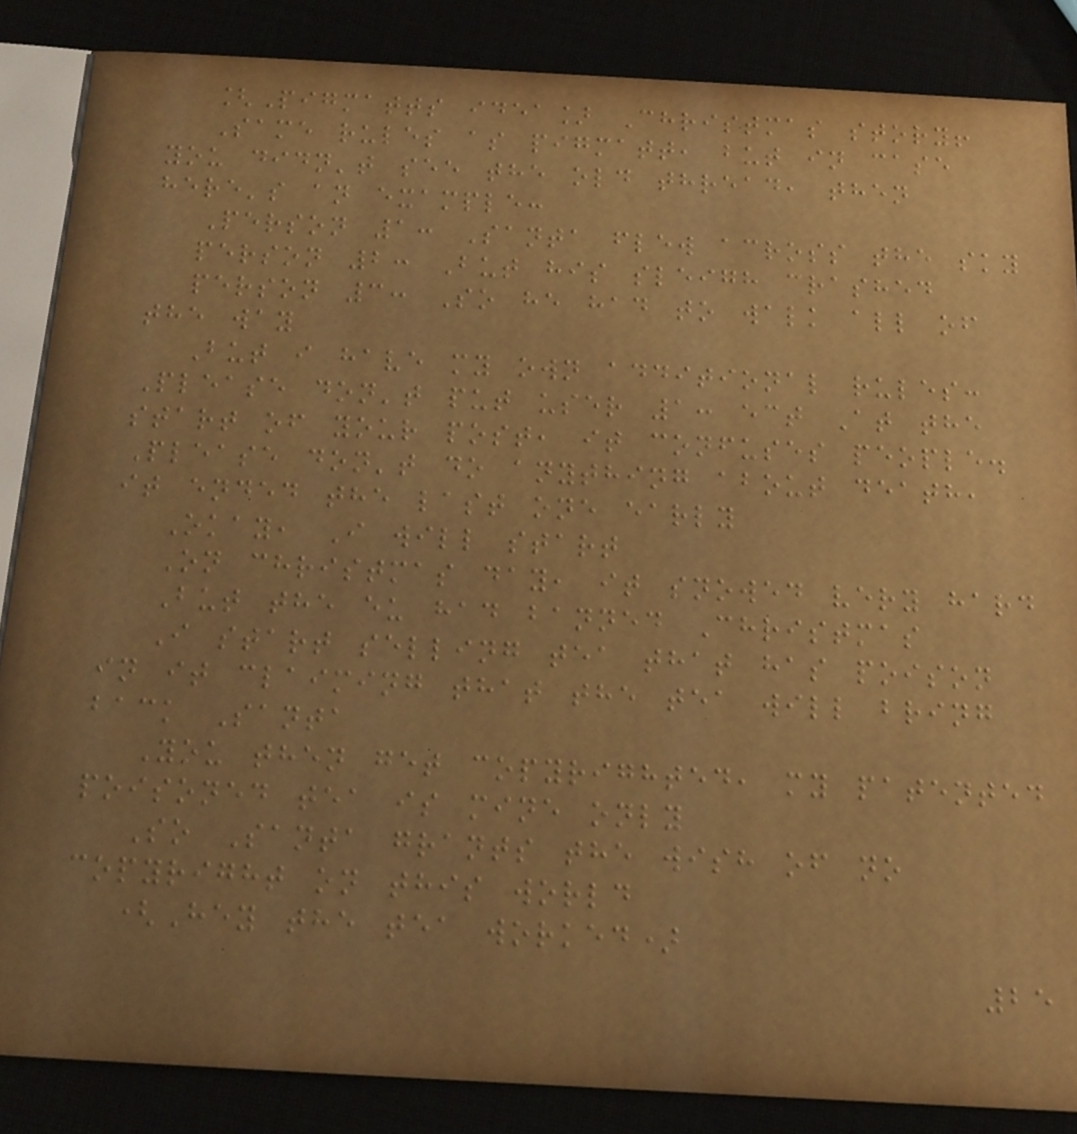[Pigmatts idea] Christmas story!
Same rules as pigmatt, but in case
you didn't see the old thread, then
here's an example:
Person 1: Santa flew across the sky
person 2: But his sleigh crashed
person 3: So he had to walk all of
the way
But i have my own additional rules:
Please don't put user 1: ect At the
start of your post, it confuses people.
Please don't do anything about death,
it ended the last one early
Okay, I will start
On christmas day, it snowed very hard
But the eu had banned Christmas
I start selling tea that has poison
in it claiming that the tea will bring
back Santa
You then get copyrighted, my patented
poisoned tea is mine only
So Santa grants the wish of no
copyright on this world
(Hey the tea worked)
25
